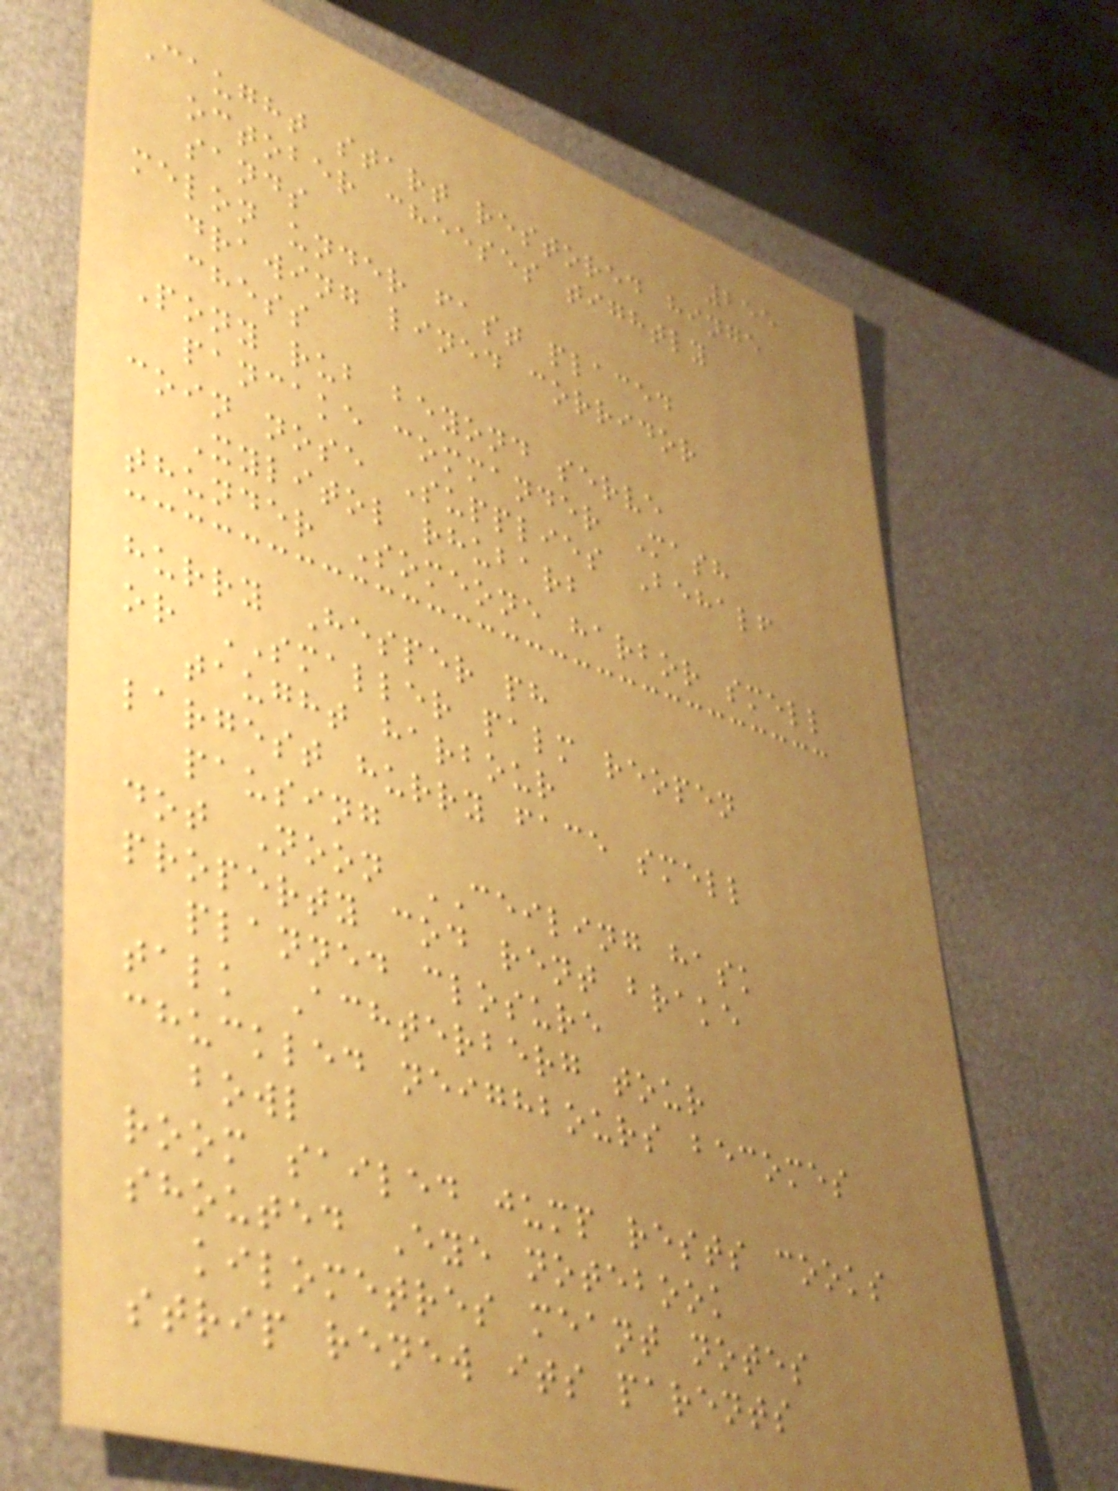255
Caught start restored hinge
october cheeses tightly
sands
melon under fast placed
drawing lined corridor
chess
Pony rub beyond serve
pancake commander Mash
coin nose Supplies Behalf
Xylitol rhubarb
thunder Someone harbor smell
hurry Hesper ph
or SMALLER palm reopen
taught harbour
largest hurry face smell
pausing
dot Noon CEILING hask
property cod rent brake
planned closure
talk Achterberg tour
chuckled neighbours becomes
bowl
room sailed jump rests cooks
shouted Eye notebook
kilometres meant notes
strip renew its parents
